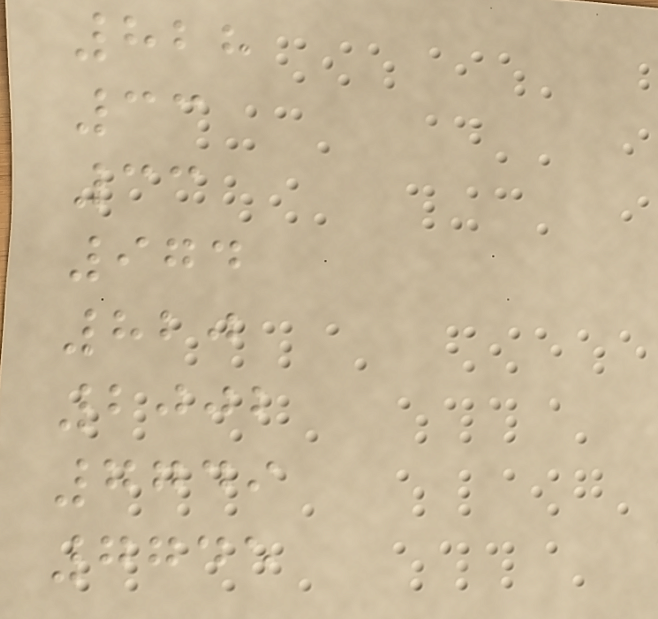828
33
33
974
820
2002
7749
7745
